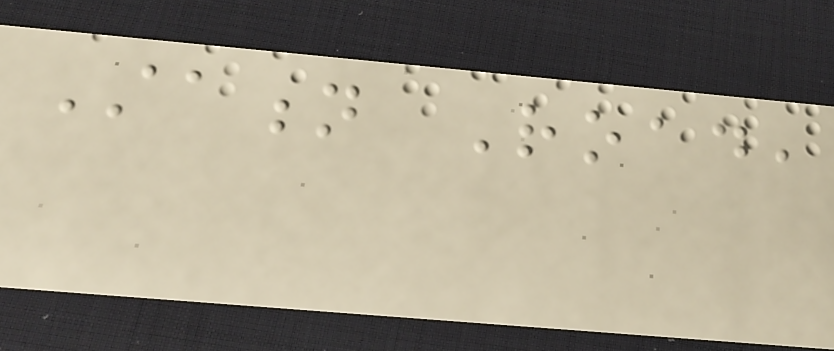Station Road,
